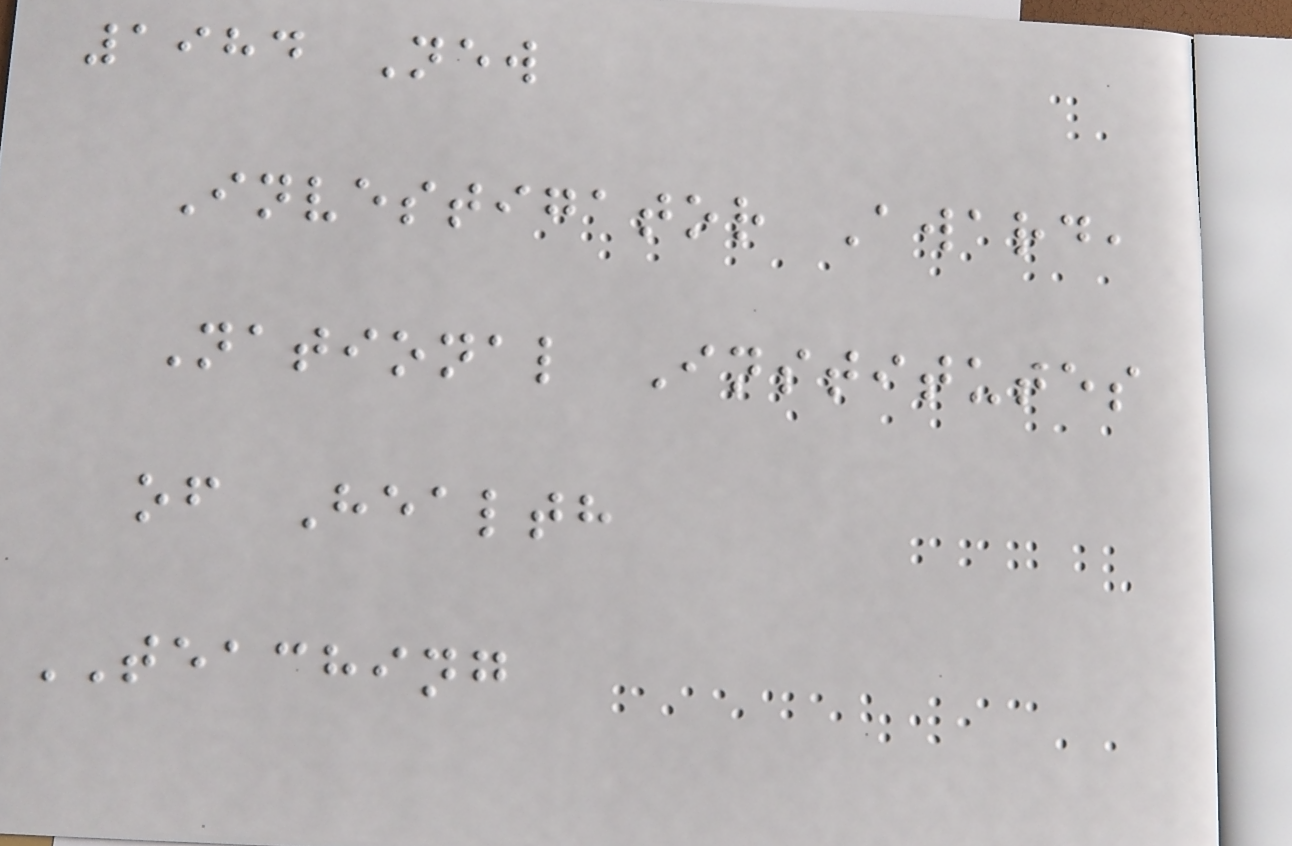1984 New
Investigator Award,
National Institutes
of Health
TEACHING
